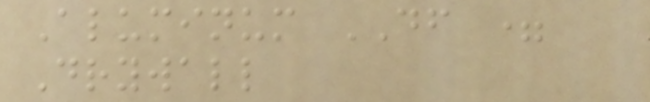Aluminum DF =
Drywall
